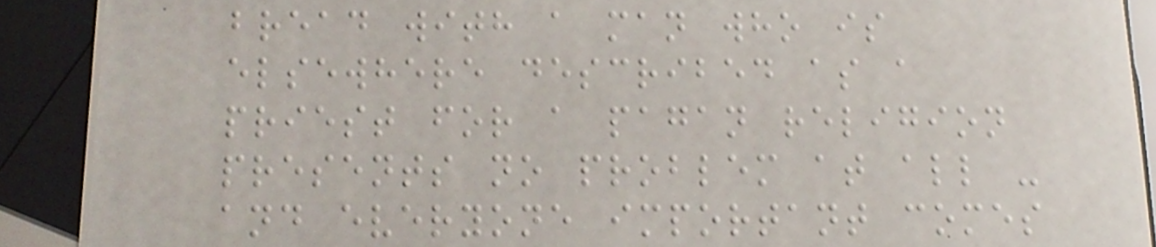bread with a man who is
elsewhere described as a
priest for a pagan religion
presents no problem at all -
and everyone important comes
